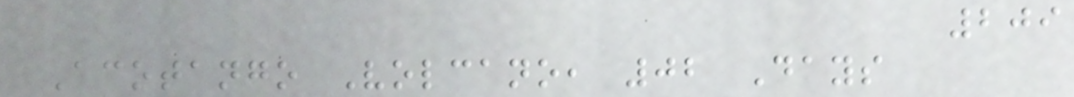209
Acotango Volcano, 02 Days
